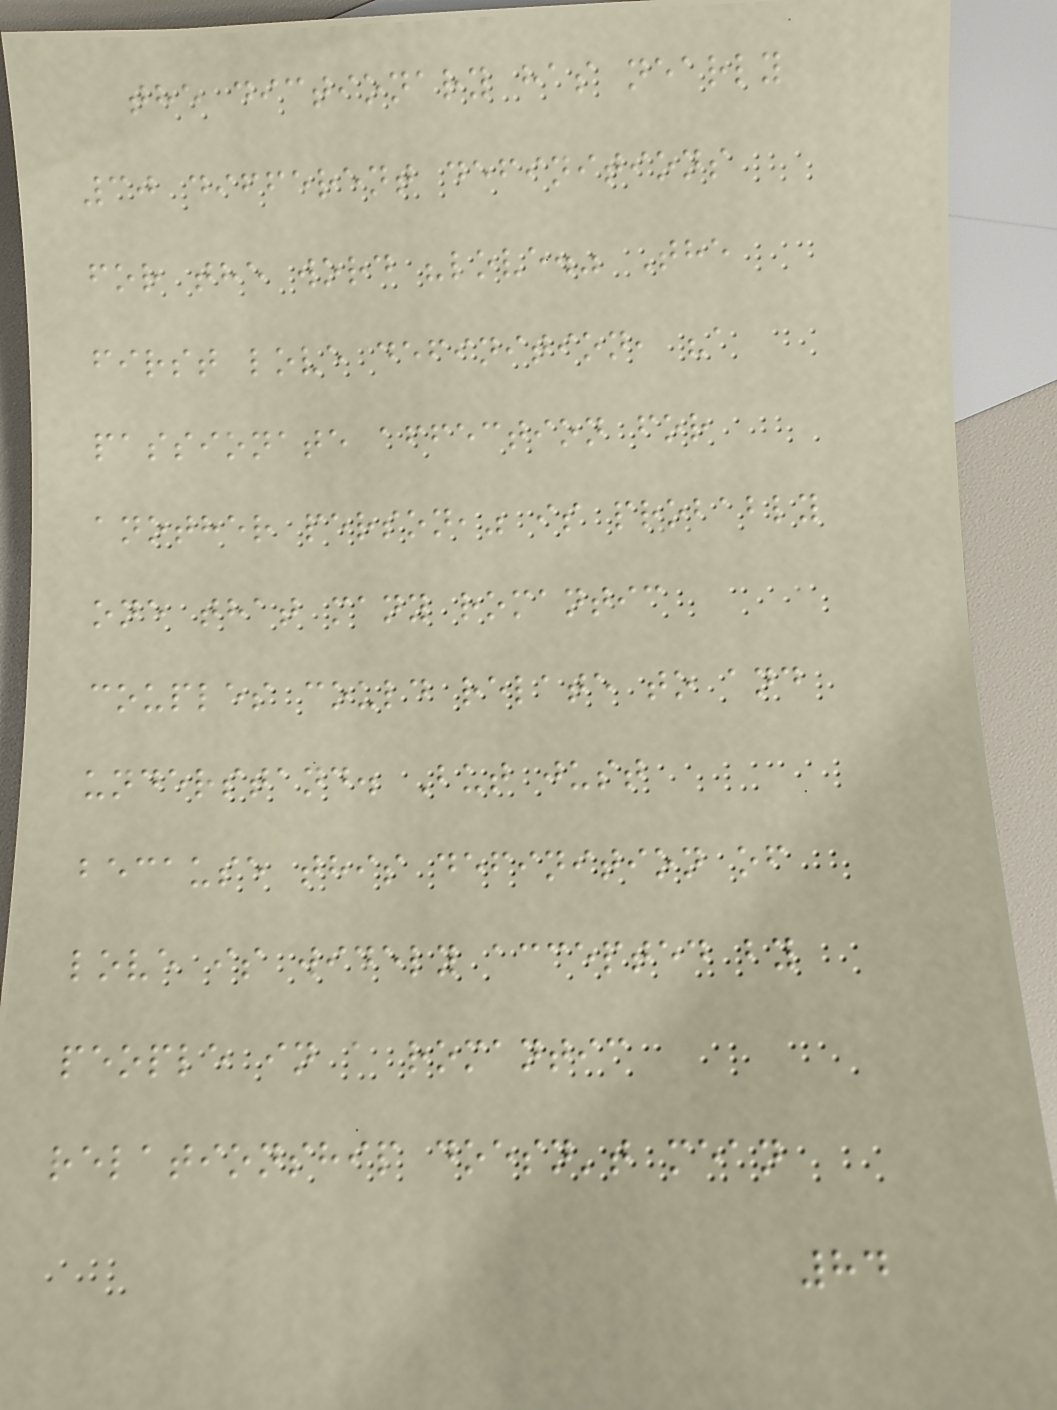the dictionary has nearly
30 different definitions
for the word "love." The
first love definition, "a
passionate affection for
another person," is probably
one that many romantic
couples could relate to and
understand. But just
because this definition of
love is widely accepted by
people in a romantic
relationship doesn't mean
84
